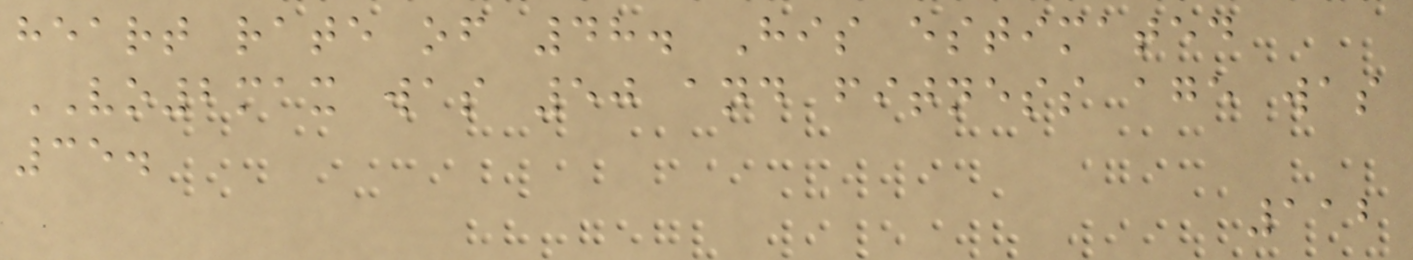heart rate of 48. His estimated
VO2max was 50 and fitness age was
35.
112
